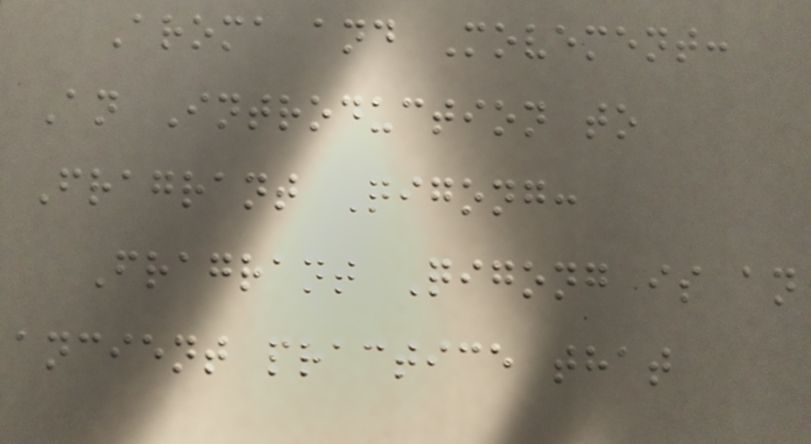Aroma and Movement:
An Introduction to
Fragrant Qigong:
Fragrant Qigong is an
ancient practice that
